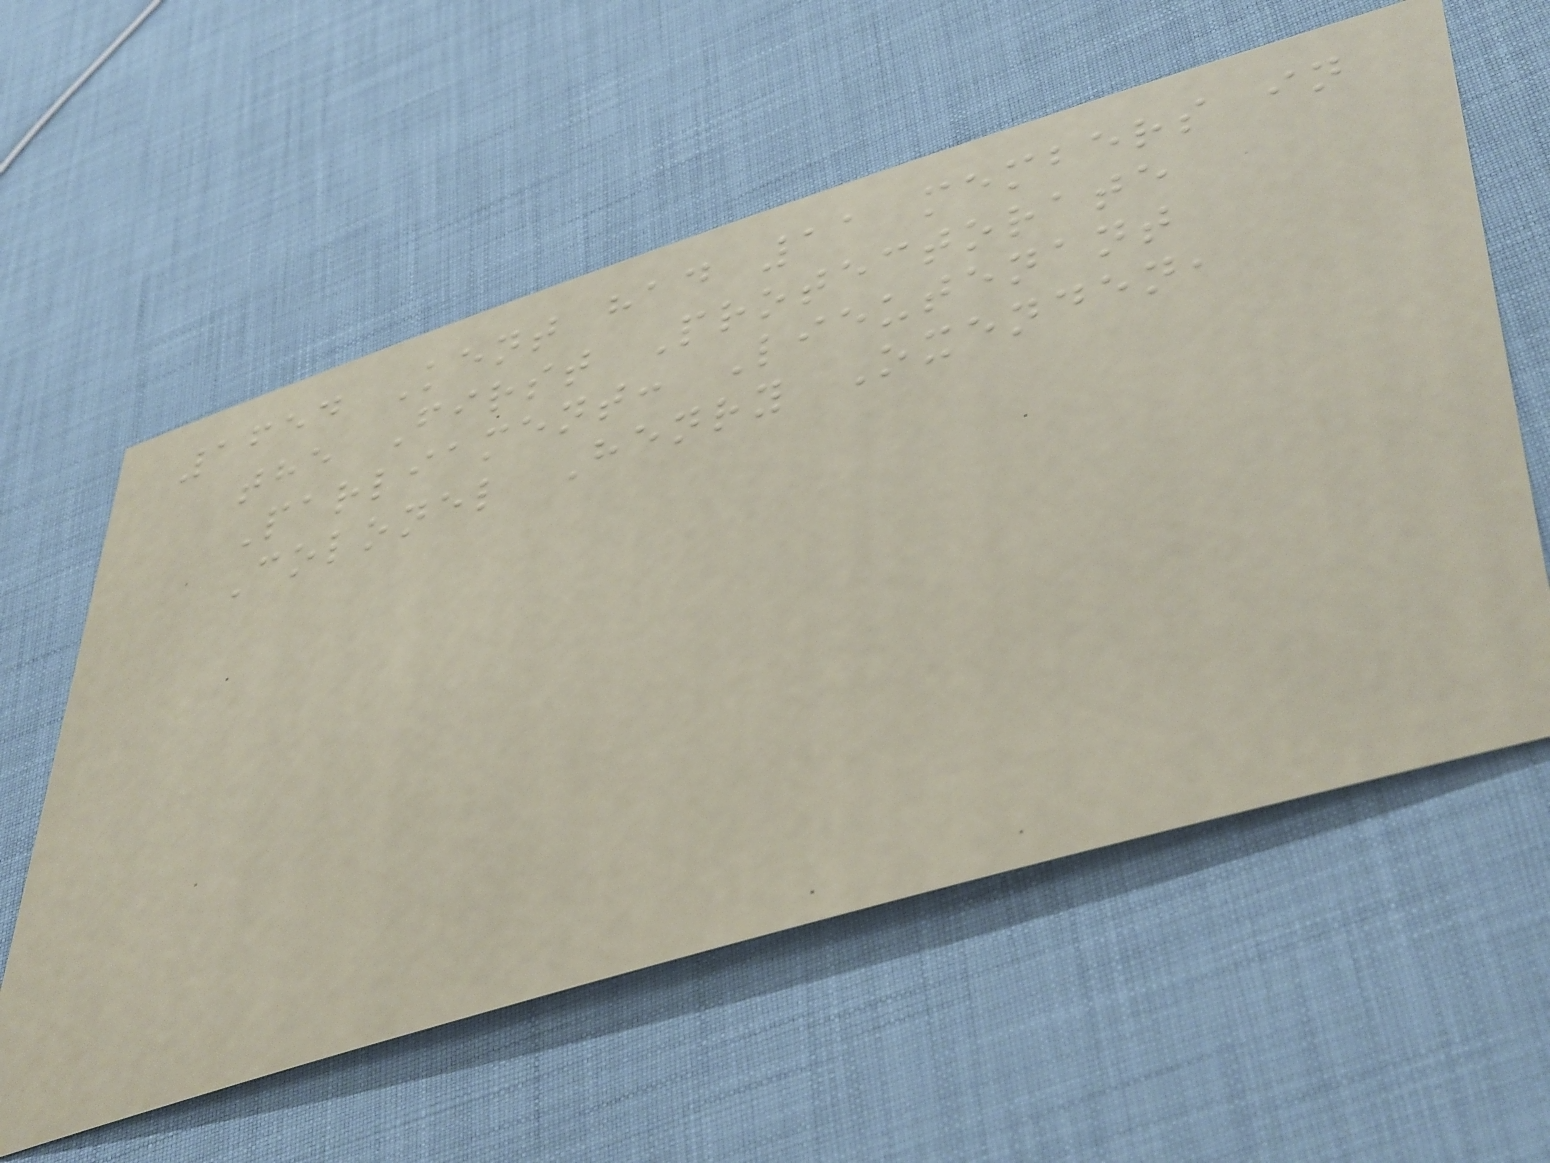1654 Kent had 11 members in
the First Protectorate
Parliament: Lieutenant
Colonel Henry Oxenden,
